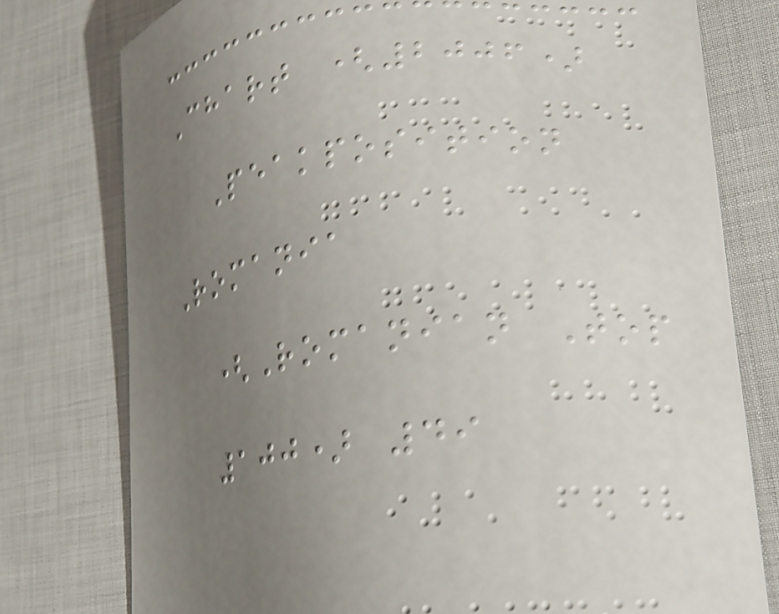Chart (2006)
Peakposition
Romania
(Romanian Top
100) 49
